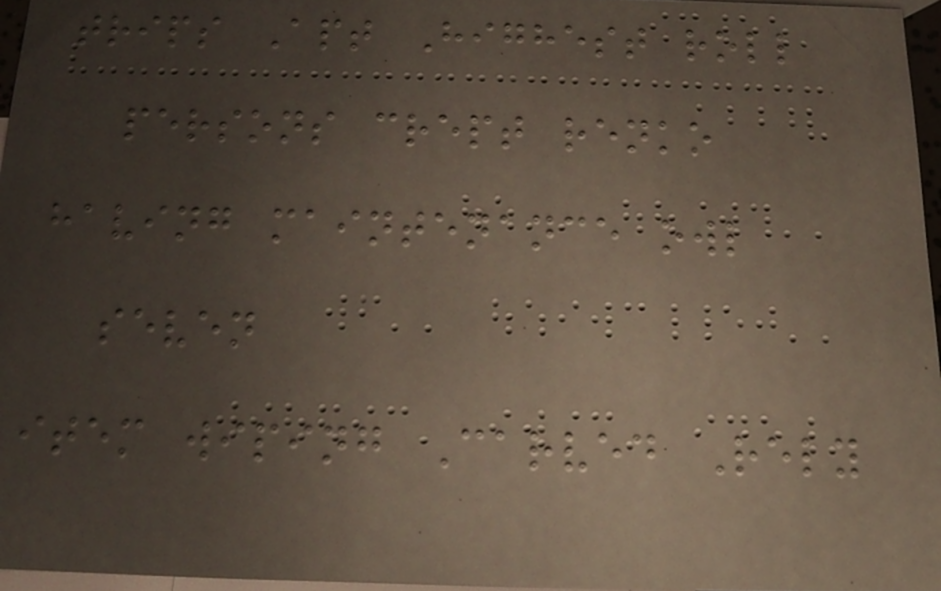trips Apt Highest roll
persons crept renko
having maintenance owl
seven
item wiping Carved Rely
